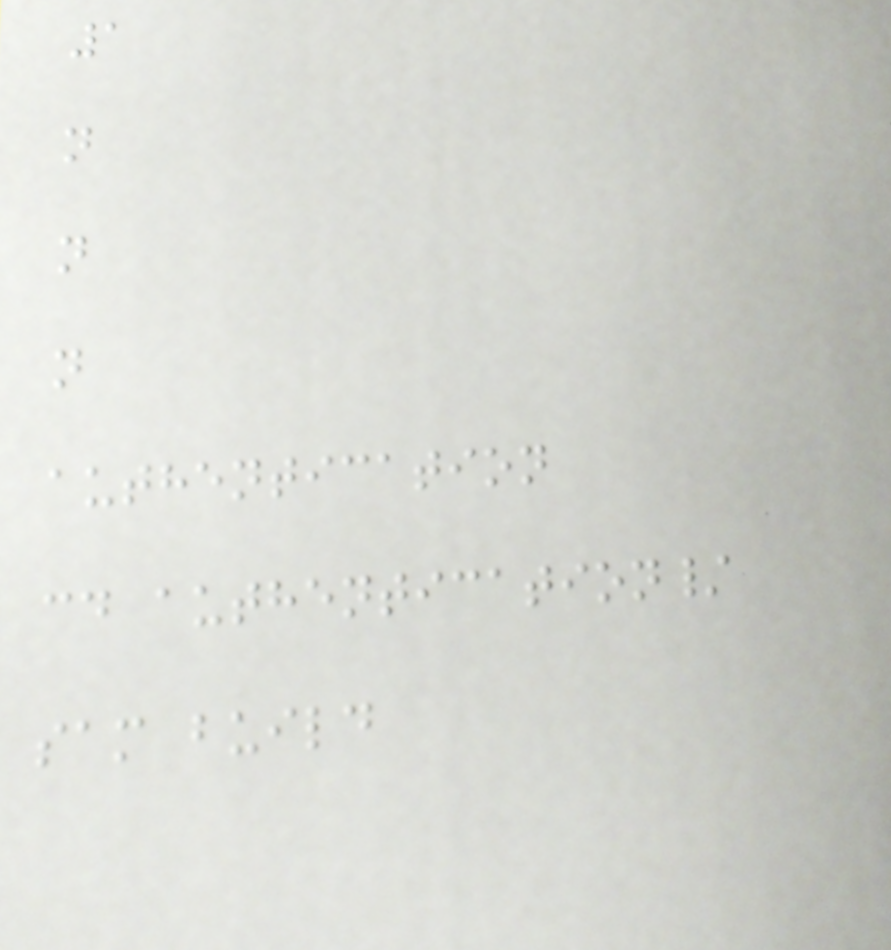1
n
n
n
authentication
cd authentication/
sam build
